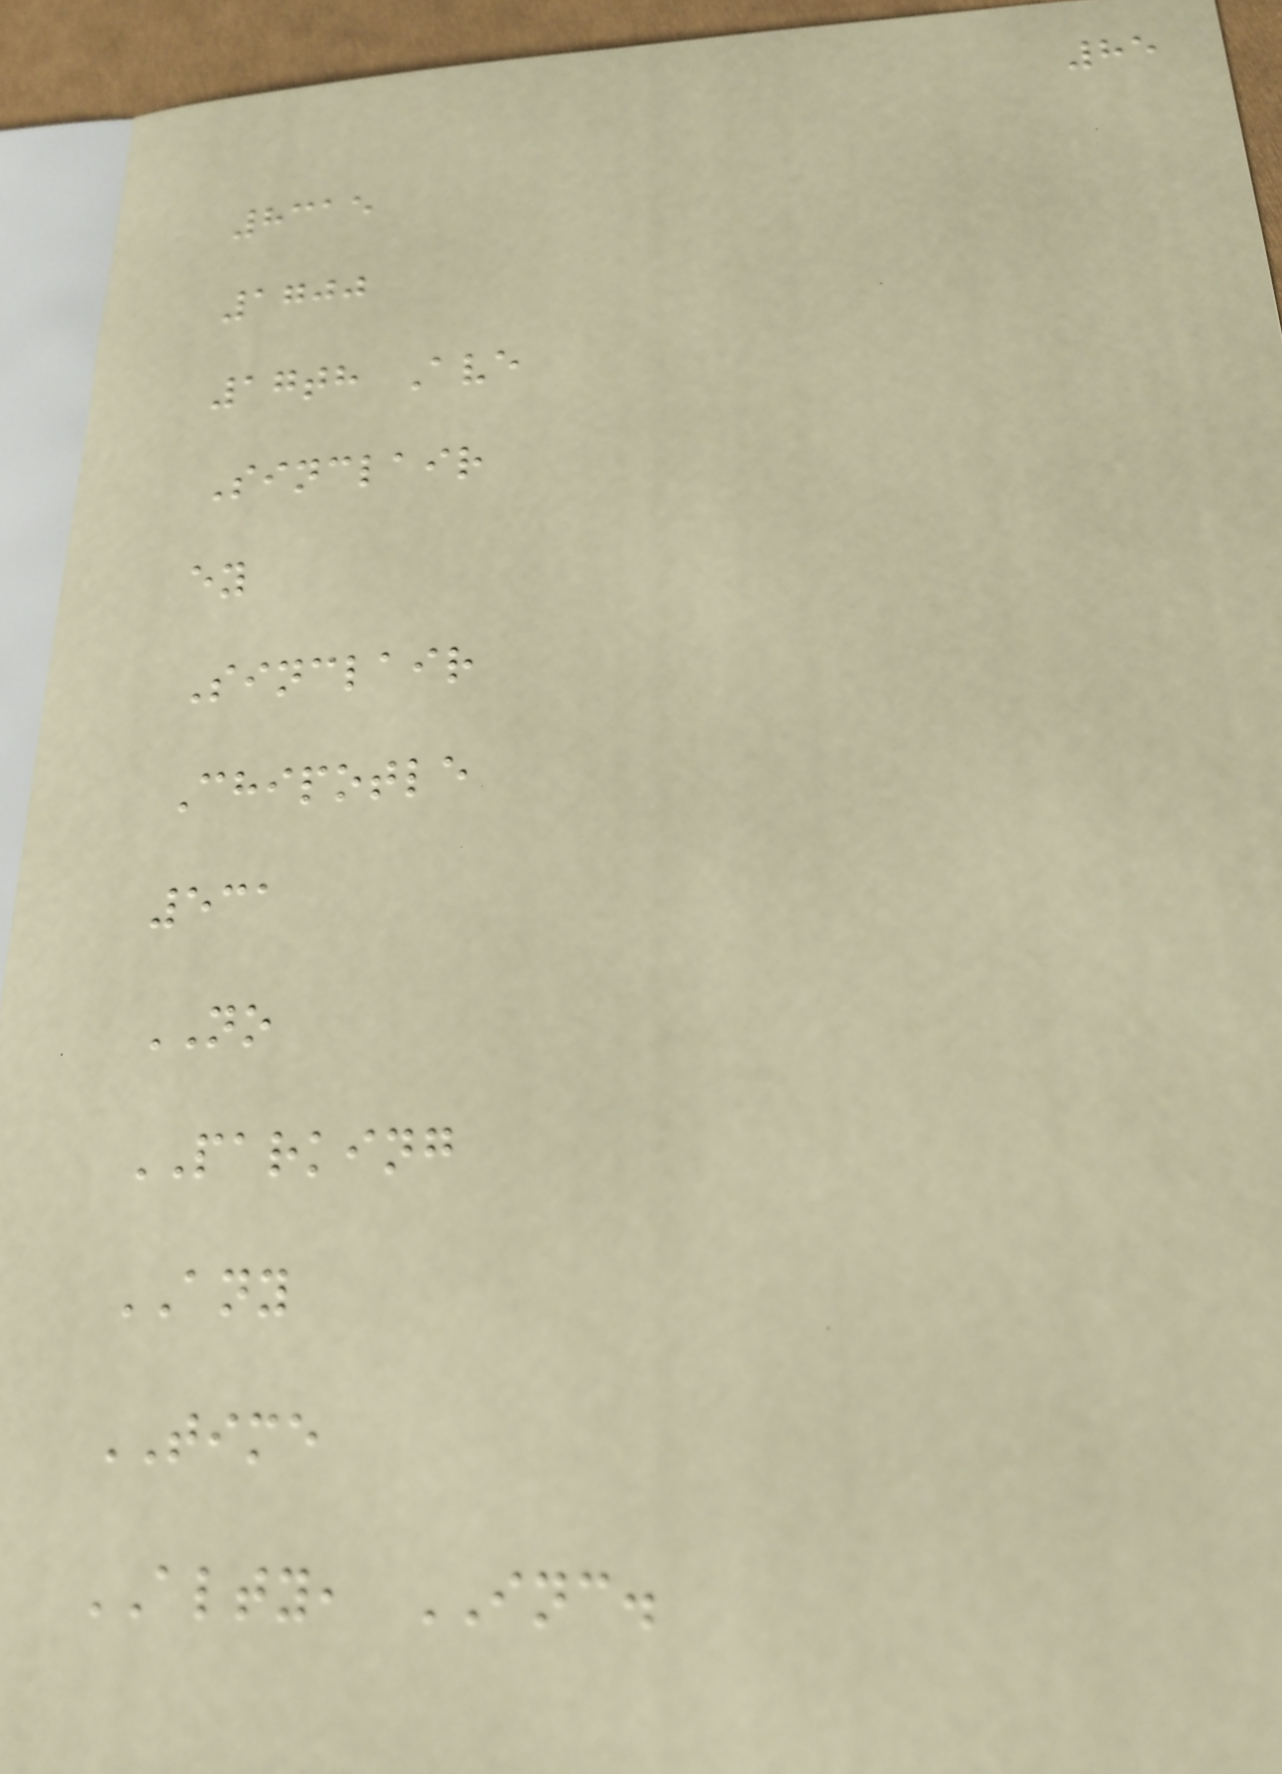85
8315
1700
17th Ave
Sinclair
ey
Sinclair
Chipotle
531
NO
PARKING
ANY
TIME
ALTY, INC.
